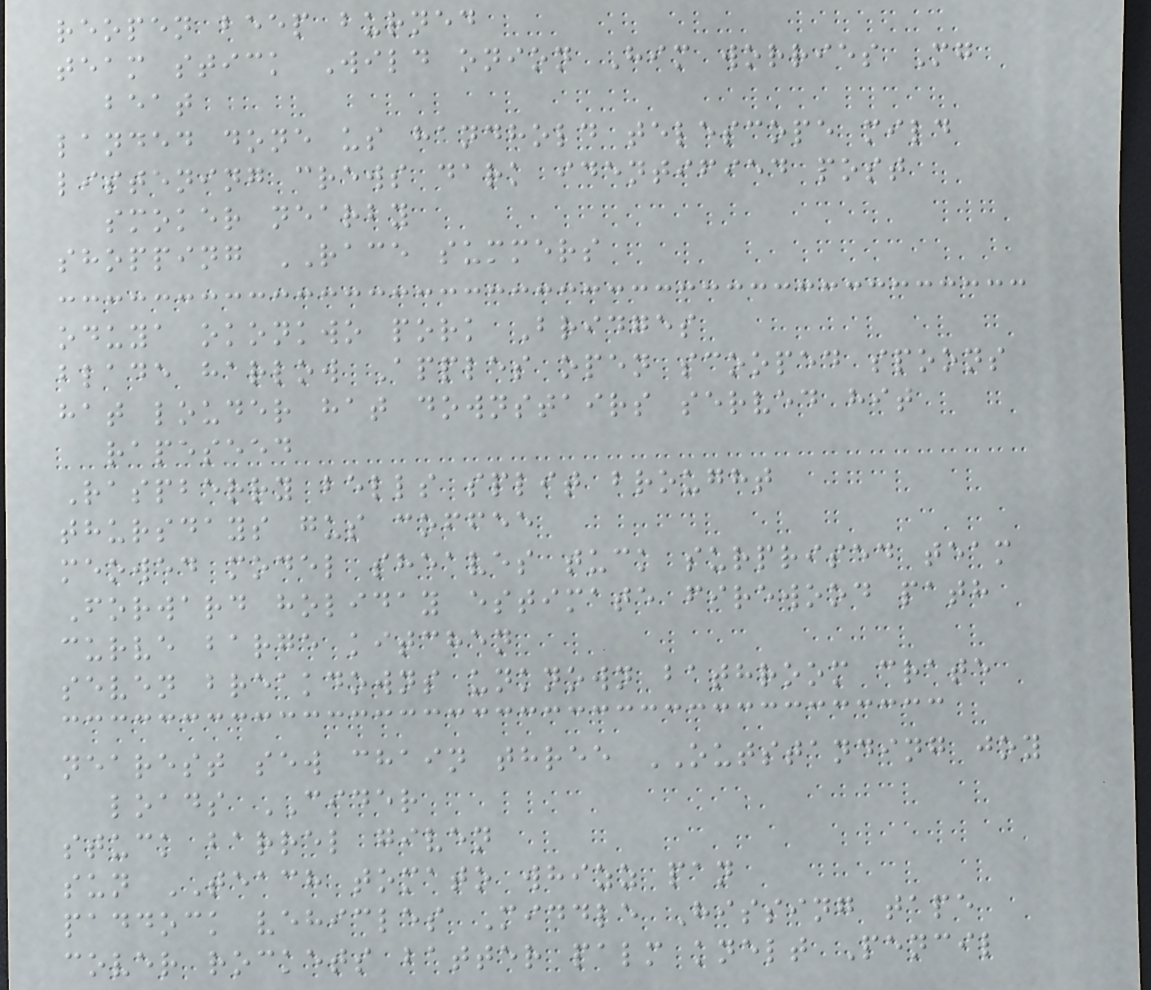reopen beep burned
team stick Wild onion Him worries Mg
beat
landed done us handhold telescope mild
listening crews dark identified post
smoker nearby
shopping RACE summers
oduya okonkwo pork Bridges
blade harlow Apples open scooped spoons
hat louder hat downstairs served hit
rapeseed
Raspberry bells split brought
thursdays gus coffee
meowed model sheaves tuck surprised team
Forward holiday estimate firewood path
curve barge kitchen
seven breakdowns unknown bathroom crate
nearest sew chain three OUTSTANDING joy
loads CIDER
stuck barrel given
sun TEACH tomato whizz pan
paddock vehicles Middle Hissing tape
cover rockets batter palm knelt Pencil
